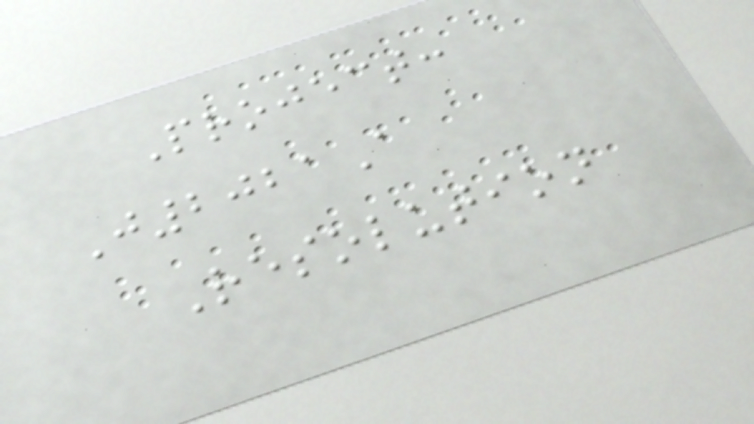Project:
J2021A
Resolution
